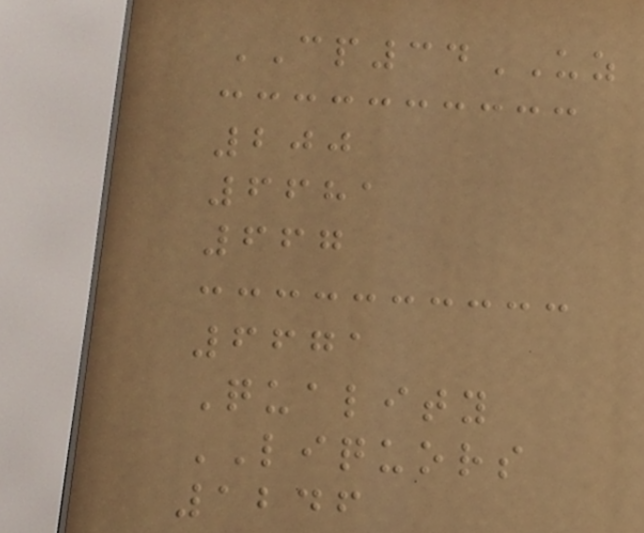CP34UZ
200
6681
667
6671
Quality
LIQUORS
1246
